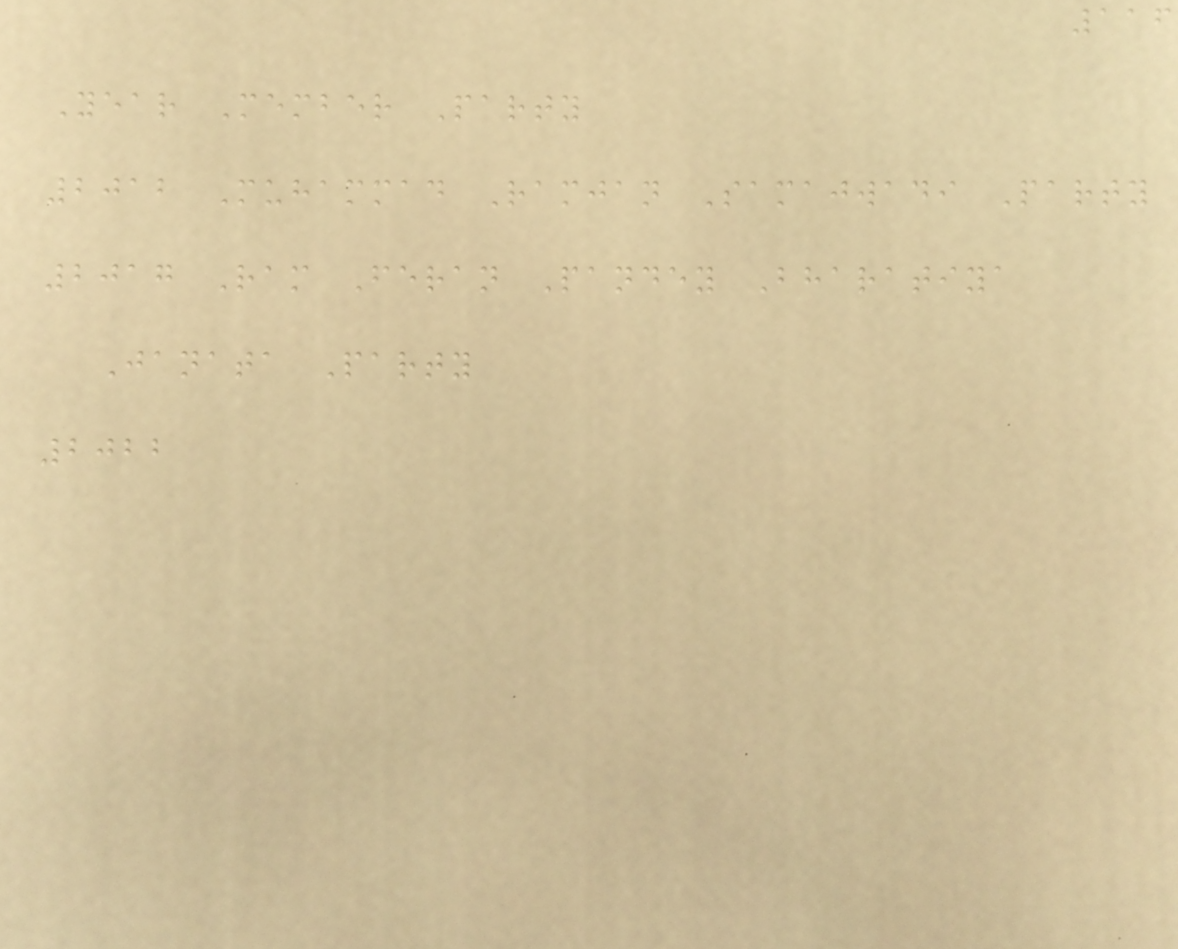116
Year Member Party
2012 Muhammad Ramjan Samajwadi Party
2017 Ram Feran Pandey Bharatiya
Janata Party
2022
